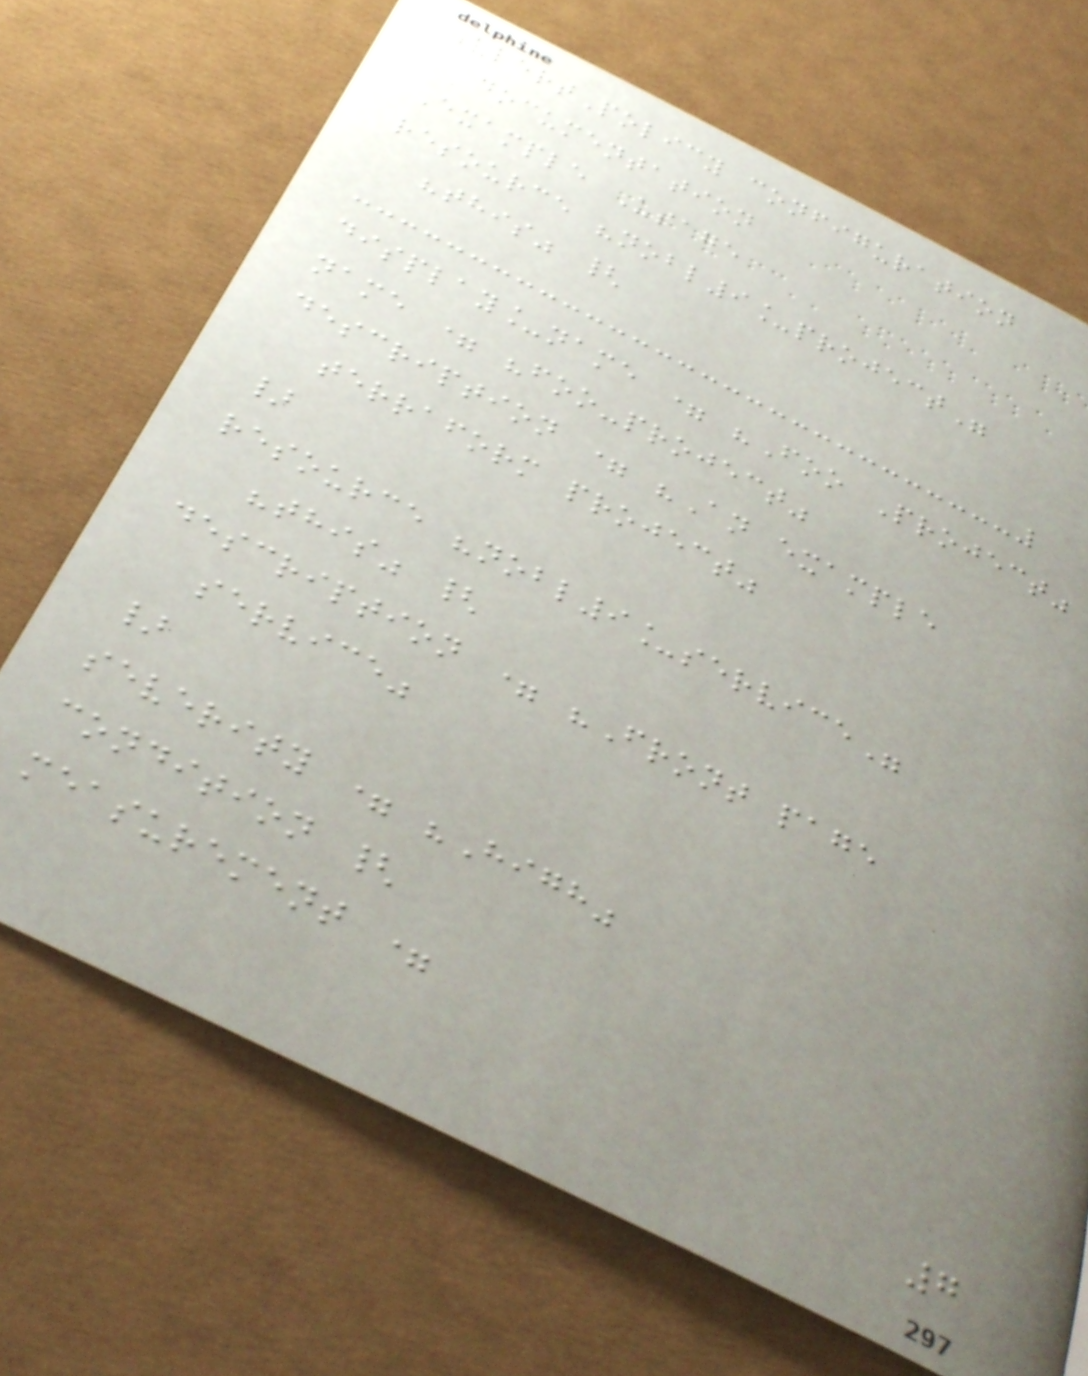AlertPolicy configuration
documentation
Example Usage
resource "nobl9_project"
"this" {
display_name = "Foo Project"
name = "foo-project"
description = "An example
terraform project"
}
resource "nobl9_service"
"this" {
description = "Front page
service"
}
severity = "High"
condition {
measurement =
7
